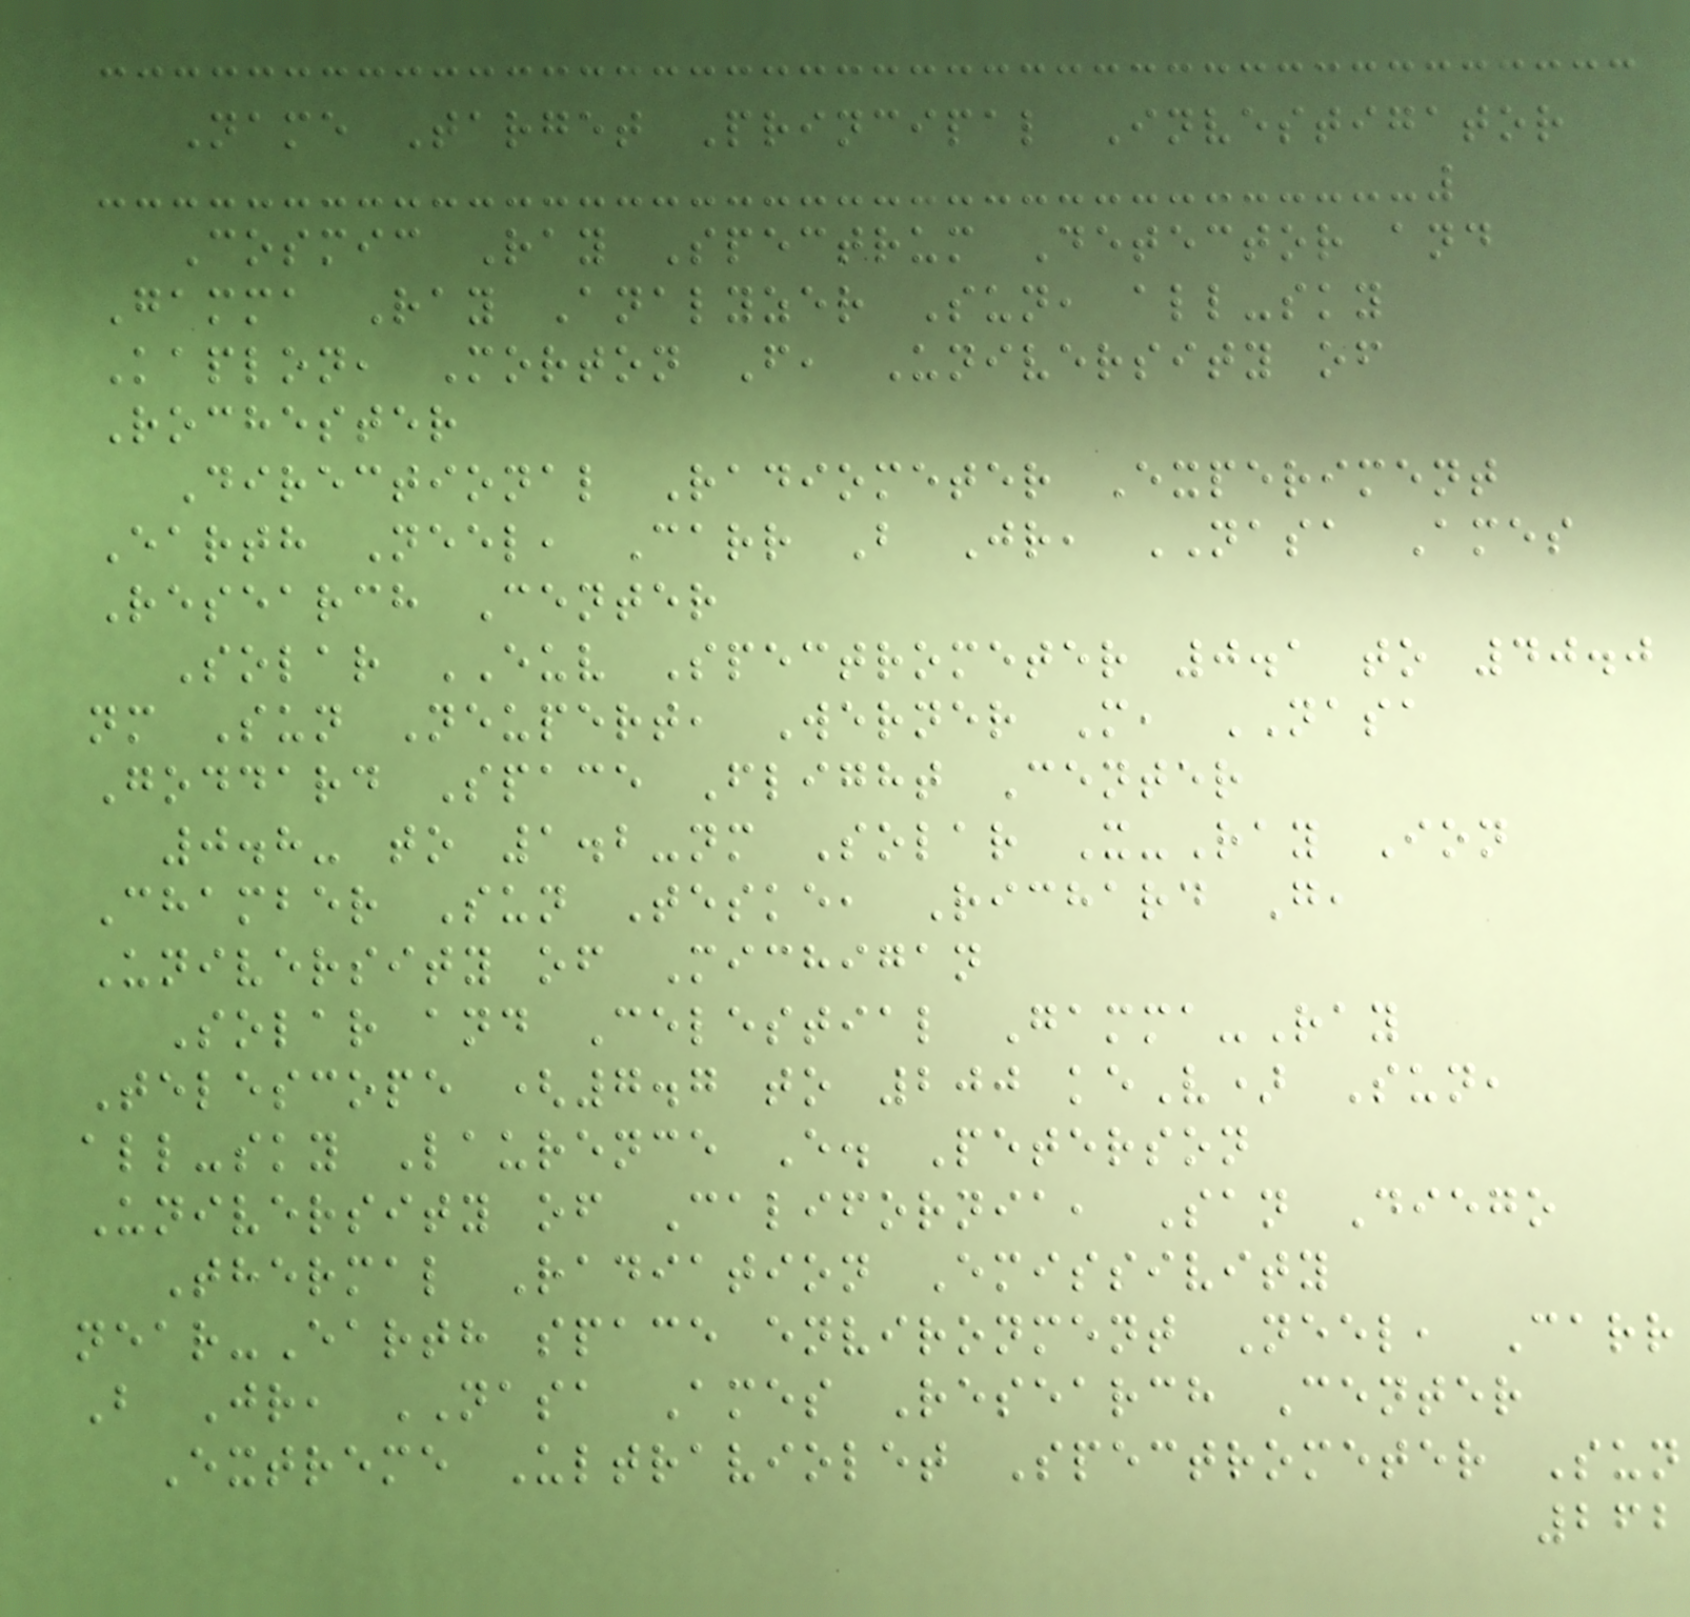Name Target Principal Investigator
Cosmic Ray Spectrum Detector and
Gamma Ray Analyzer Sun, all-sky
Kaplon, Morton F, University of
Rochester
Directional Radiometer Experiment
Earth Neel, Carr B Jr, NASA Ames
Research Center
Solar EUV Spectrometer 0.1 to 40.0
nm Sun Neupert, Werner M, NASA
Goddard Space Flight Center
0.8- to 1.2-nm Solar X-Ray Ion
Chamber Sun Teske, Richard G,
University of Michigan
Solar and Celestial Gamma-Ray
Telescope (7.7 to 200 keV) Sun,
all-sky Laurence E. Peterson
University of California, San Diego
Thermal Radiation Emissivity
near-Earth space environment Neel, Carr
B Jr, NASA Ames Research Center
Extreme Ultraviolet Spectrometer Sun
262
